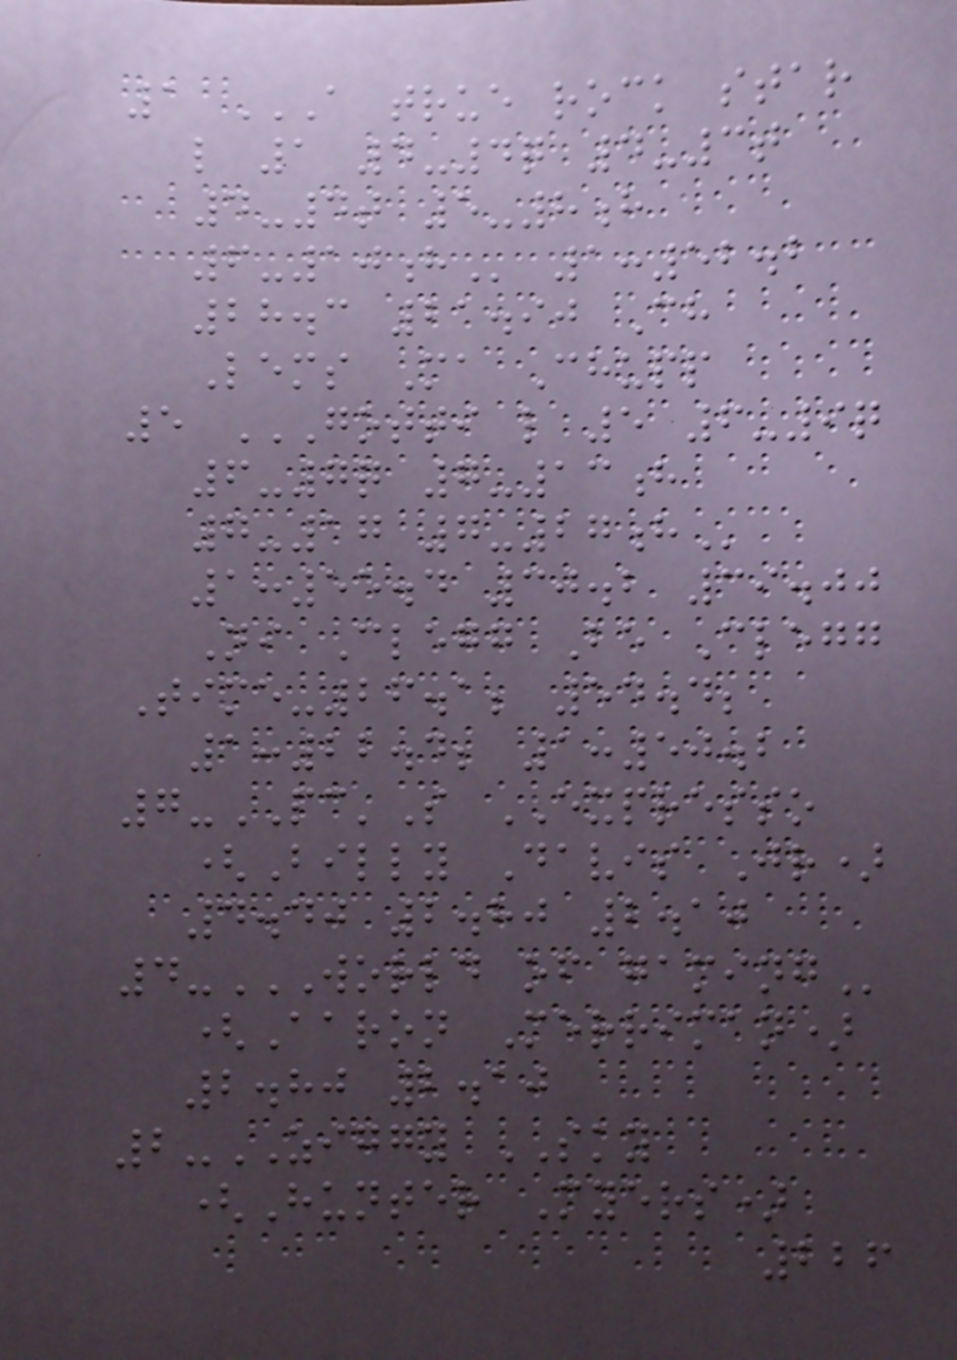1 A TRUE ROCK STAR
L 1 4-4Q 4-3T
4-4T 5-8H
6-10H 1:52.2
28.3 21.90 Ch
Lems Ma Chupp
5 GOTTI L 5 6-9Q
6-7Q 7-13H
7-17 7-27H
1:55.4 30.2 39.00
Ni Clegg Be Clegg
Time-26.1; 54.4;
1:22.4; 1:50.2
7-PC'S EXPRESSO
(Billy Davis Jr)
4.40 2.80 2.10
4-WORLD OF GAMING
(Aaron Merriman)
2.80 2.10
2-ZIGGY SKY
(Hunter Myers)
226
